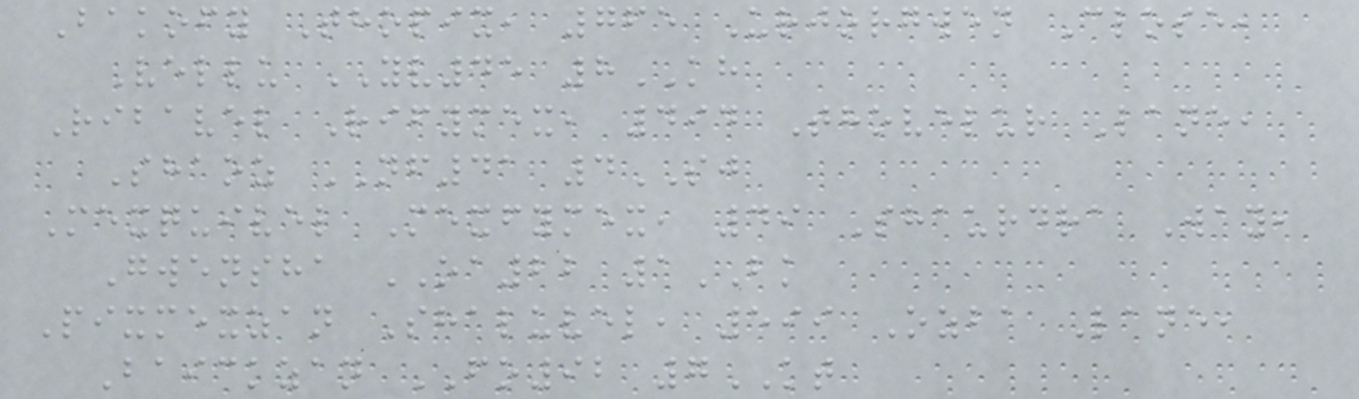Bakofy Thopix, 765 Urjorgwen Close,
Vellu YV45 8KH
Ribavel Rifymex, 494 Thovelur Lane,
Shaoz NF41 4SJ
Mexquivel Mexfymex, 49 Shaurdra Way,
Gwensha OA22 1BK
Pixmexzan Shaluvel, 599 Ozba Lane,
Baickzan FO92 7KT
